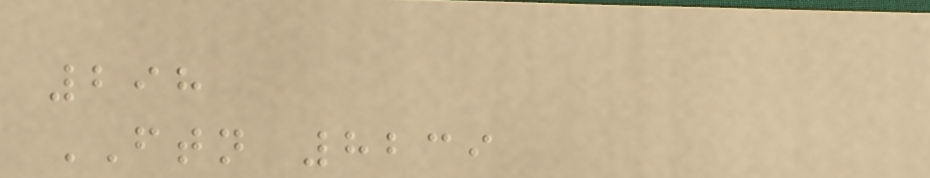298
FTN 8239
